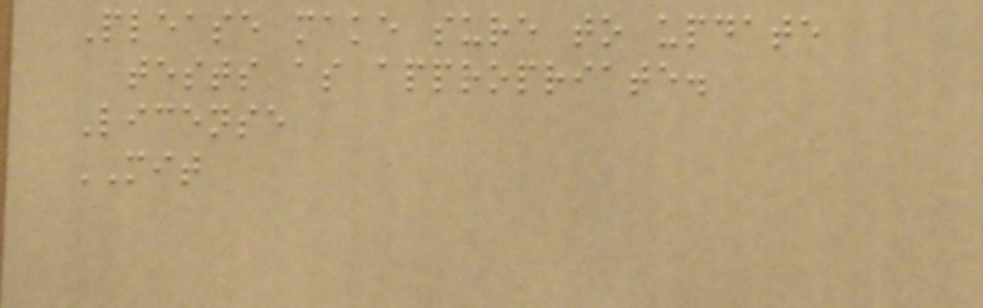Please make sure to update
tests as appropriate.
License
MIT
